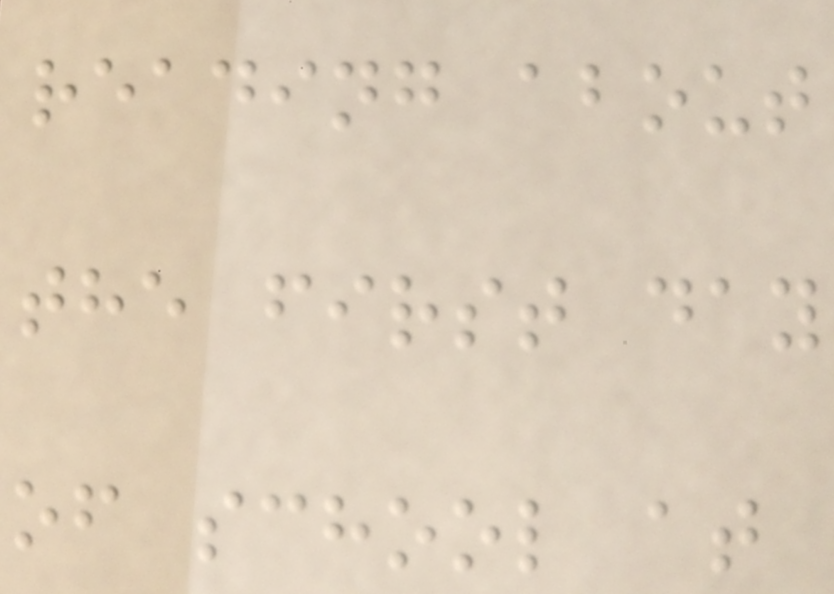reading about
the first day
of school at
